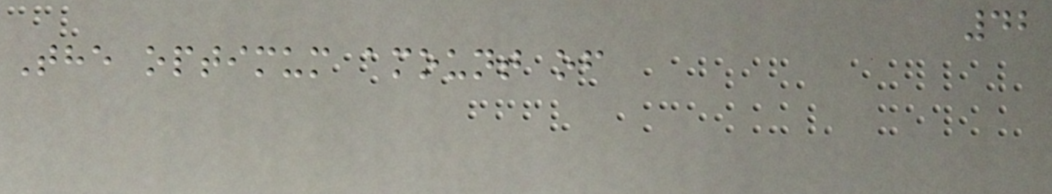42
The optimum amount of
